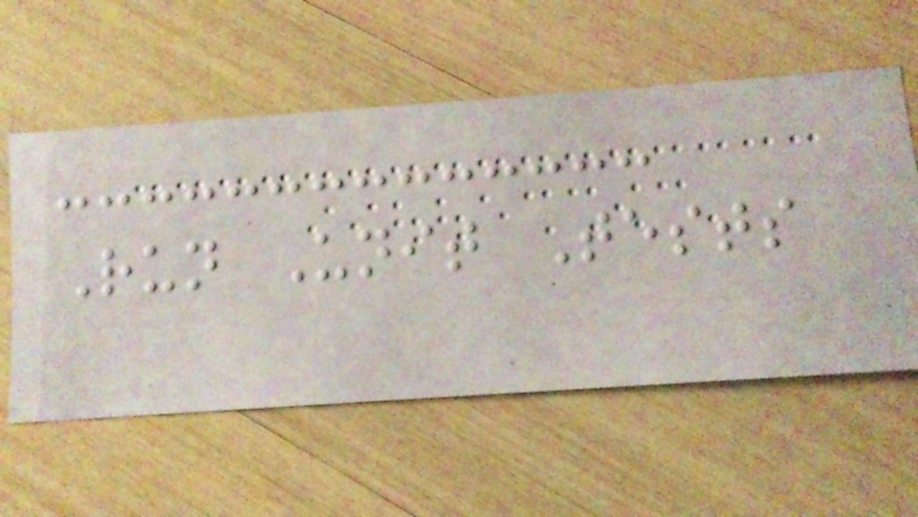Run Unit Tests
